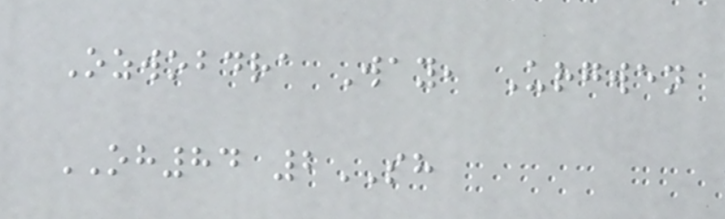Ozwobdra Way, Urgwen
OH84 2SH
